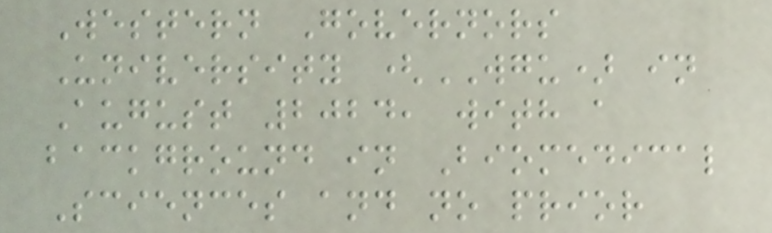Western Governors
University (WGU) in
August 2024, with a
background in Biomedical
Sciences and no prior
